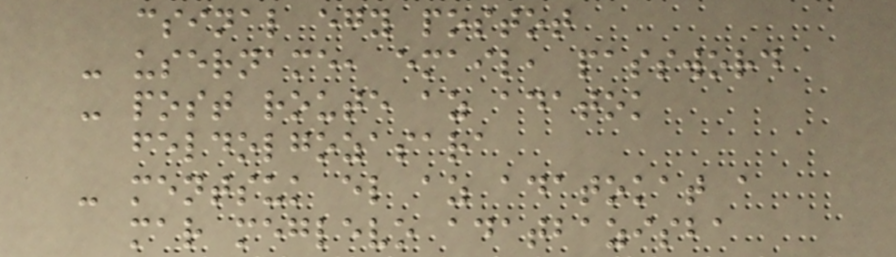csinal egy postot
- username, email, password
- post route az adatok
feldolgozasara
- mentsuk el az adatokat a
mar meglevo adatbazisba
